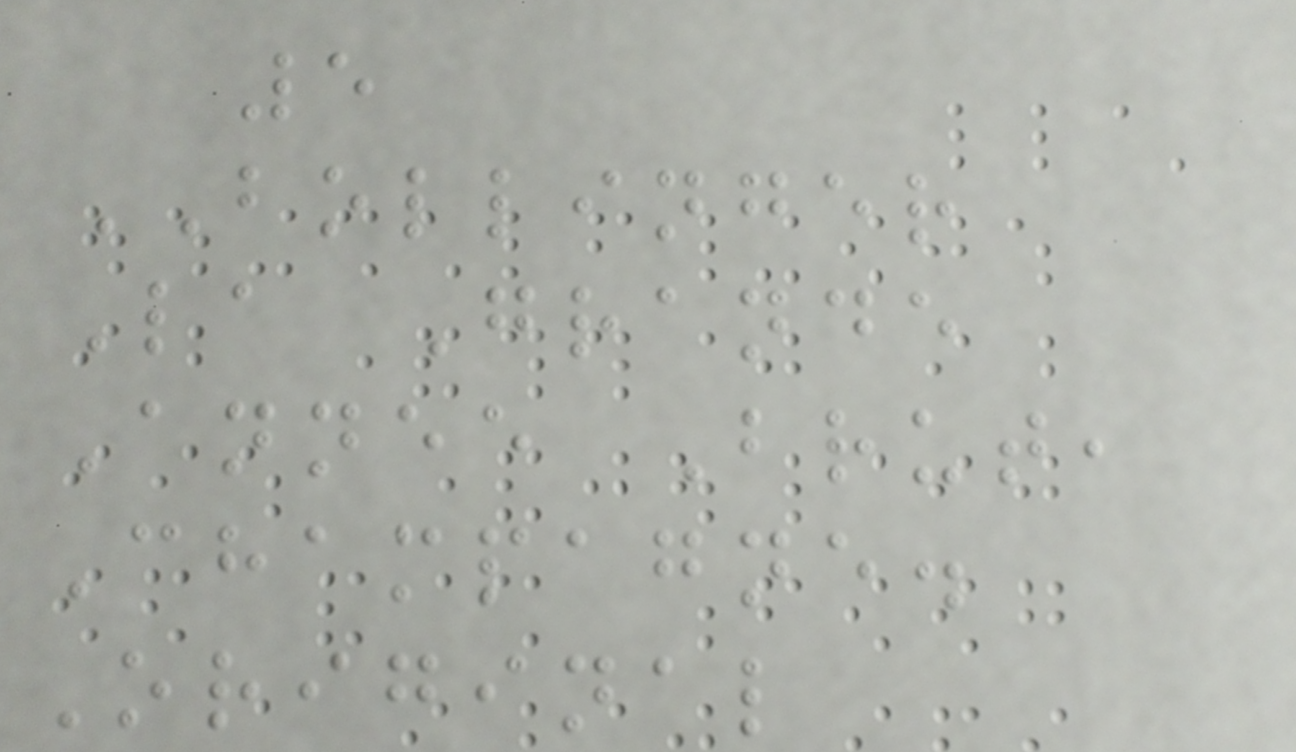5
BOLLINGER
La Grande
Annee Brut,
Champagne.
Original
